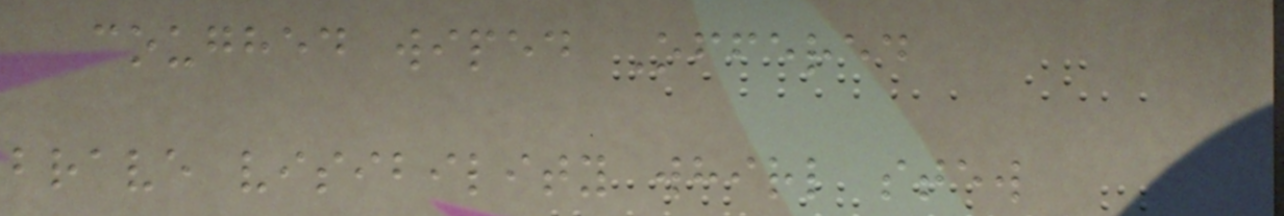coughed wiped Offered
brave visibility whirl stew
